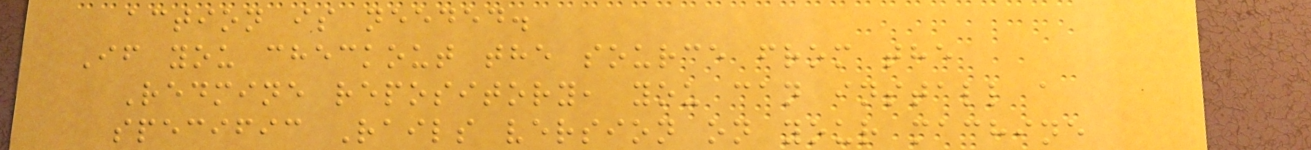action is needed.
If you checkout the source from the
Redmine repository, you can install a
specific Rails version on your machine
